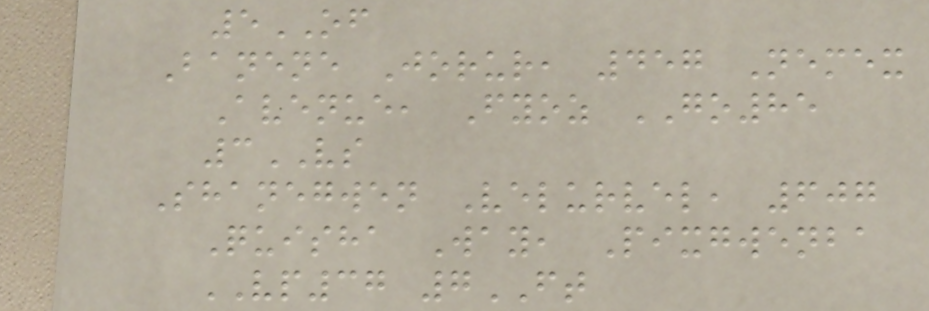5OF
Banene Jorur, 457 Nemex
Avenue, Fyoz GO85
3VS
Shanegwen Velurvel, 607
Quisha Way, Pixgwenba
VP37 7FT
